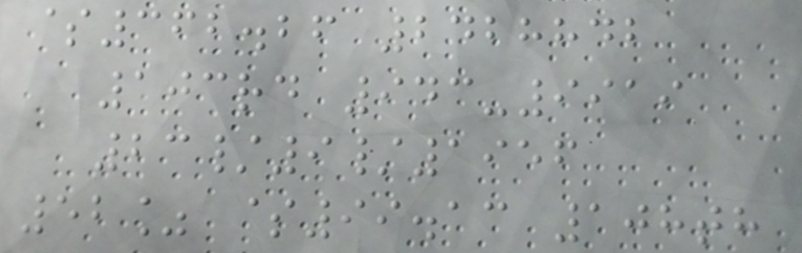$362.26 2428842
103rd 943-9919
23/9/1956
52% $99.13 108th
